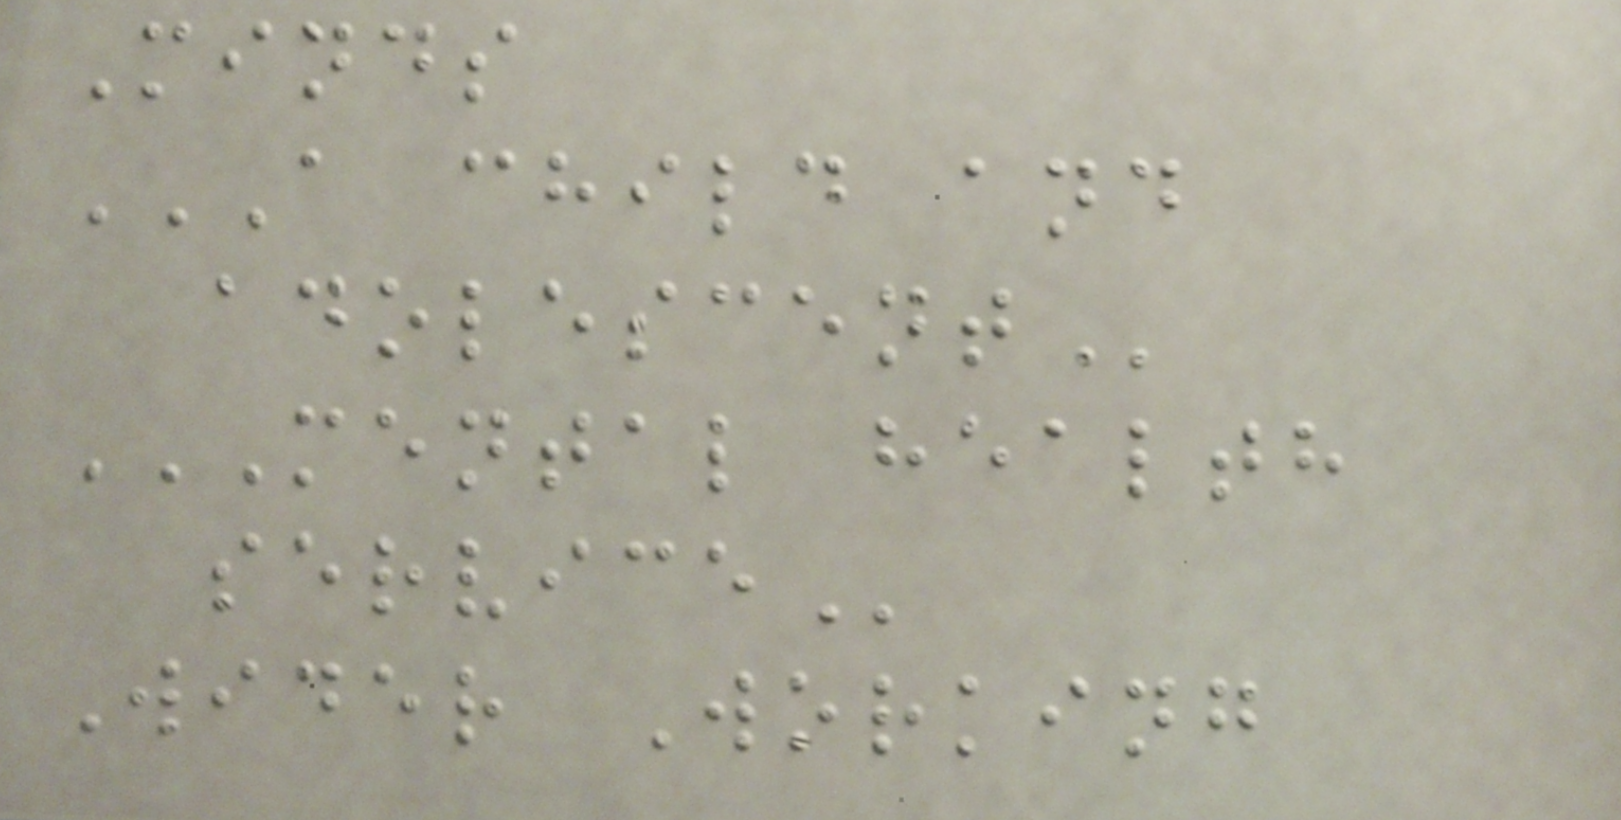Minds
A CHILD AND
ADOLESCENT
MENTAL HEALTH
SERVICE
Wider Working
